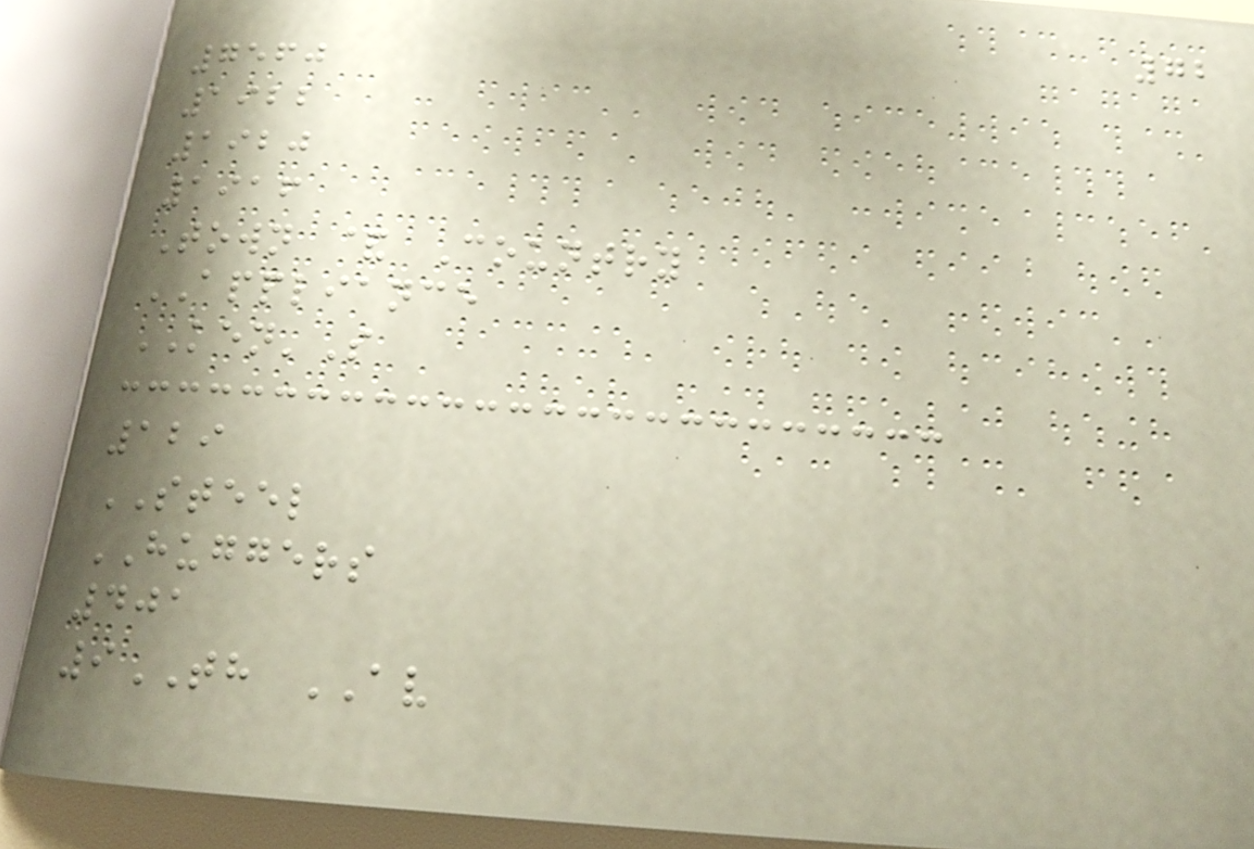72
7560
1922
1920
1916
Town & Country
APPLIANCE
KEN'S
129
STEEL
HUGGERS
401
9TH AV
